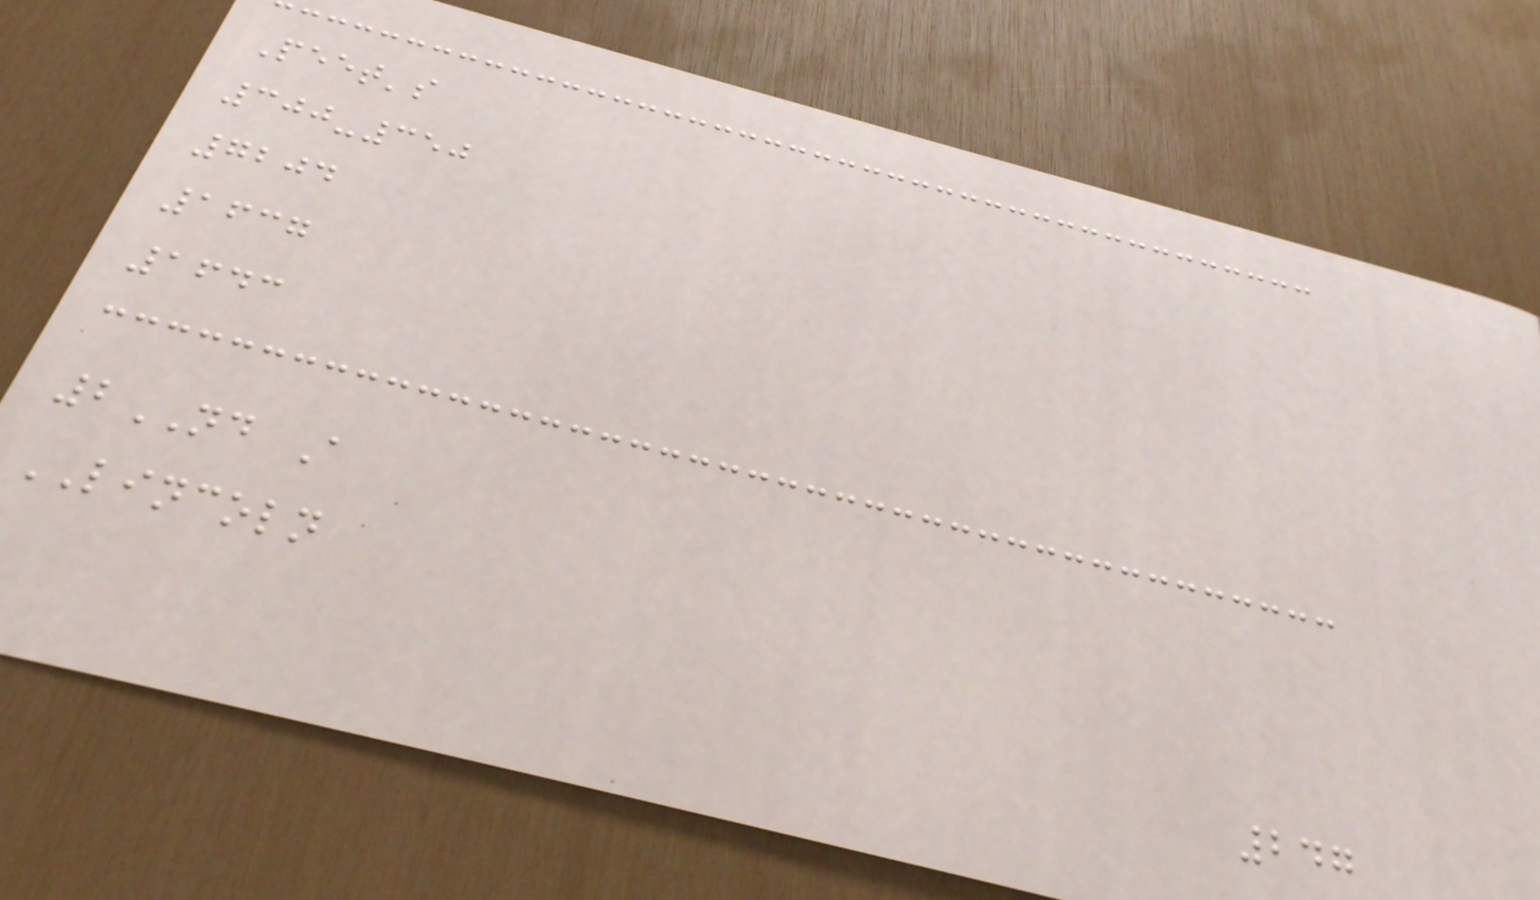Peet's
300-350
7204
1637
1643
2ND A
LINCOLN
247
